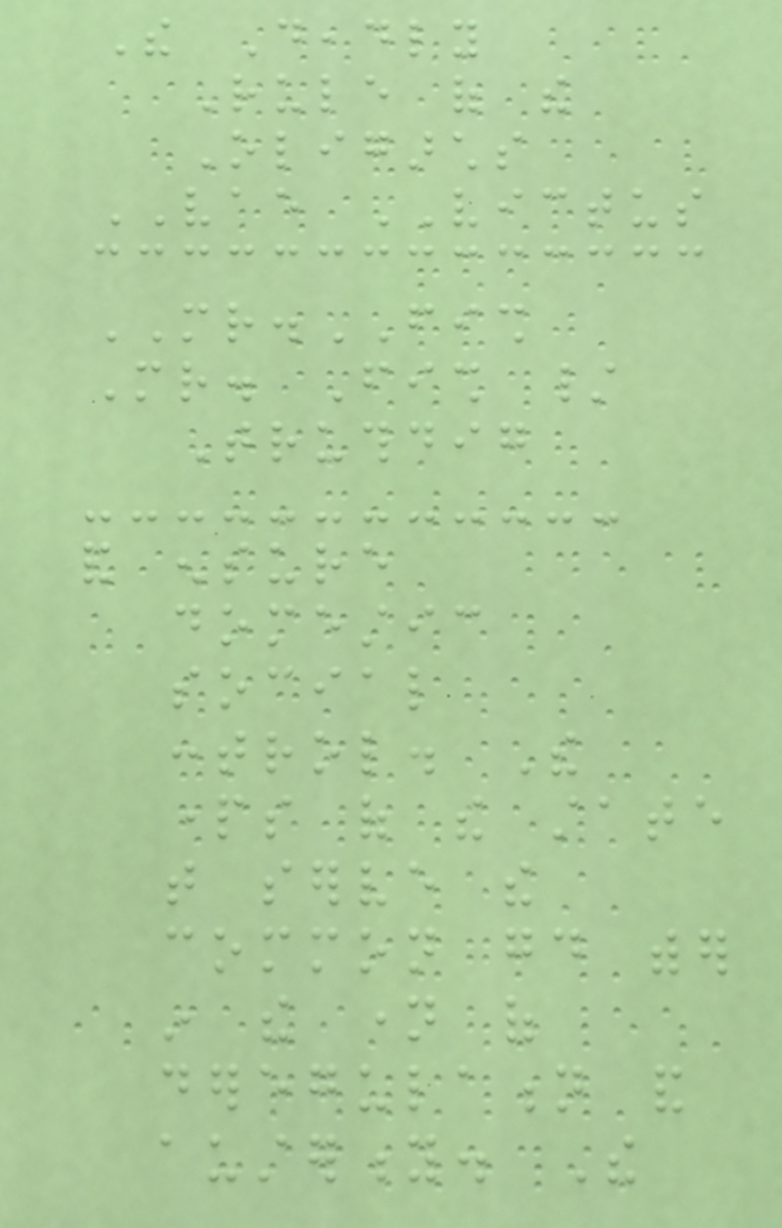The Deadly
Rule of the
Oligarchs
VAE VICTUS
MR.FISH
Mr. Fish /
Truthdig
and ensure
domestic
social
control. The
parts of the state
that serve the
common good wither
in the name of
deregulation and
austerity. The
